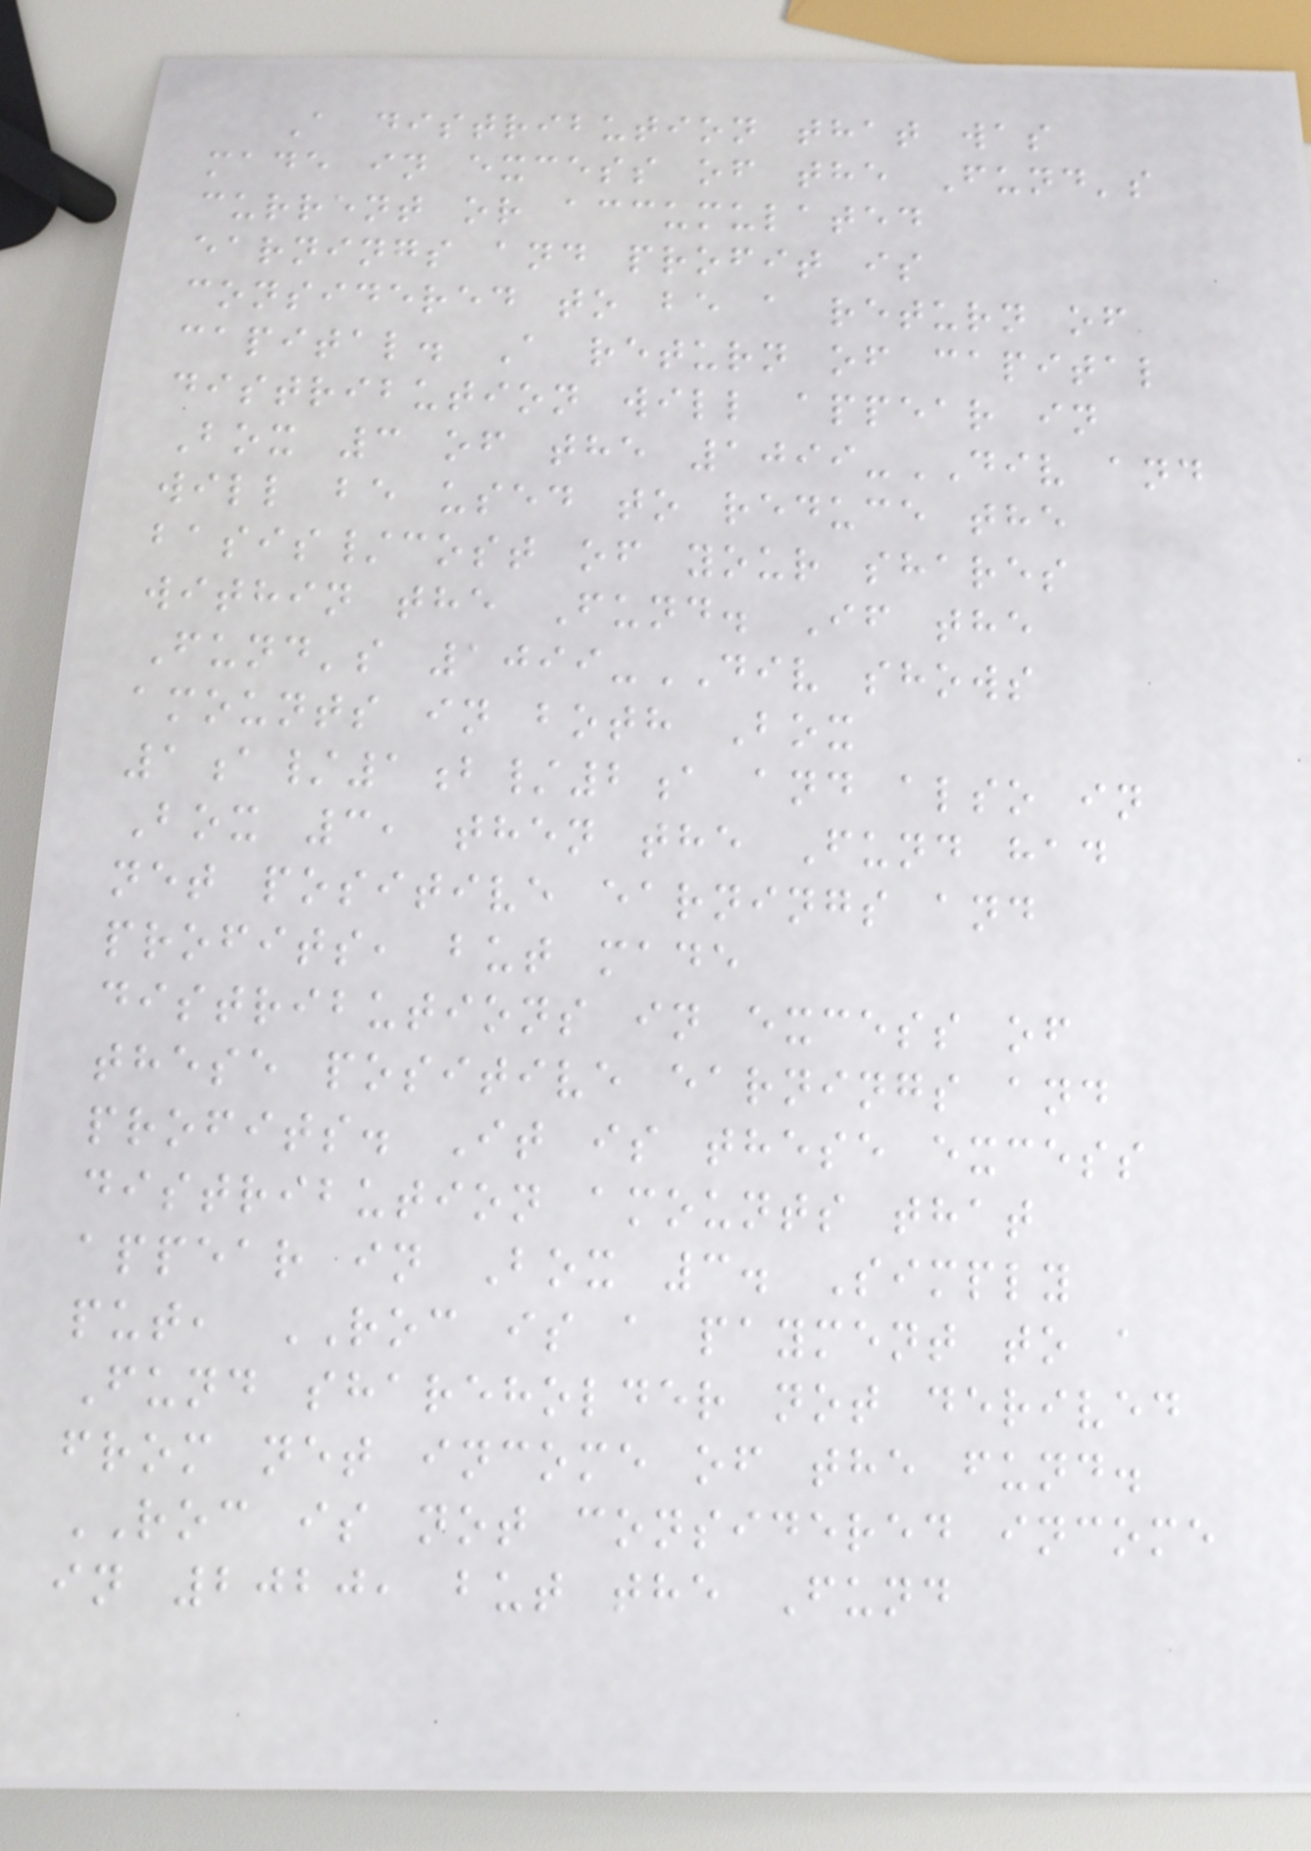A distribution that was
made in excess of the Fund's
current or accumulated
earnings and profit is
considered to be a return of
capital. A return of capital
distribution will appear in
Box 3 of the 1099-DIV and
will be used to reduce the
basis/cost of your shares
within the Fund. If the
Fund's 1099-DIV shows
amounts in both Box
1a/1b/2a and also in
Box 3, then the Fund had
net positive earnings and
profits, but made
distributions in excess of
these positive earnings and
profits. It is these excess
distribution amounts that
appear in Box 3. Simply
put, ROC is a payment to a
Fund shareholder not derived
from net income of the fund.
ROC is not considered income
in 2020, but the Fund
